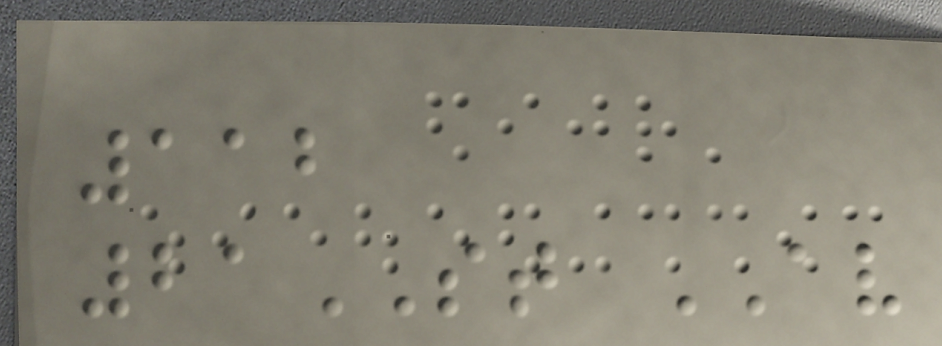112
21ST AV
